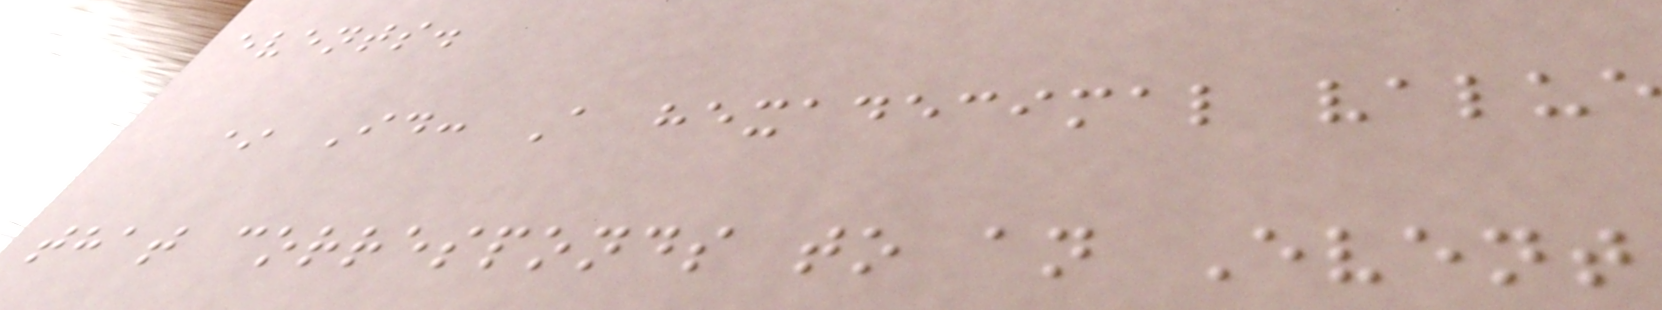events.
* Id: A hexadecimal value
that corresponds to an Event
